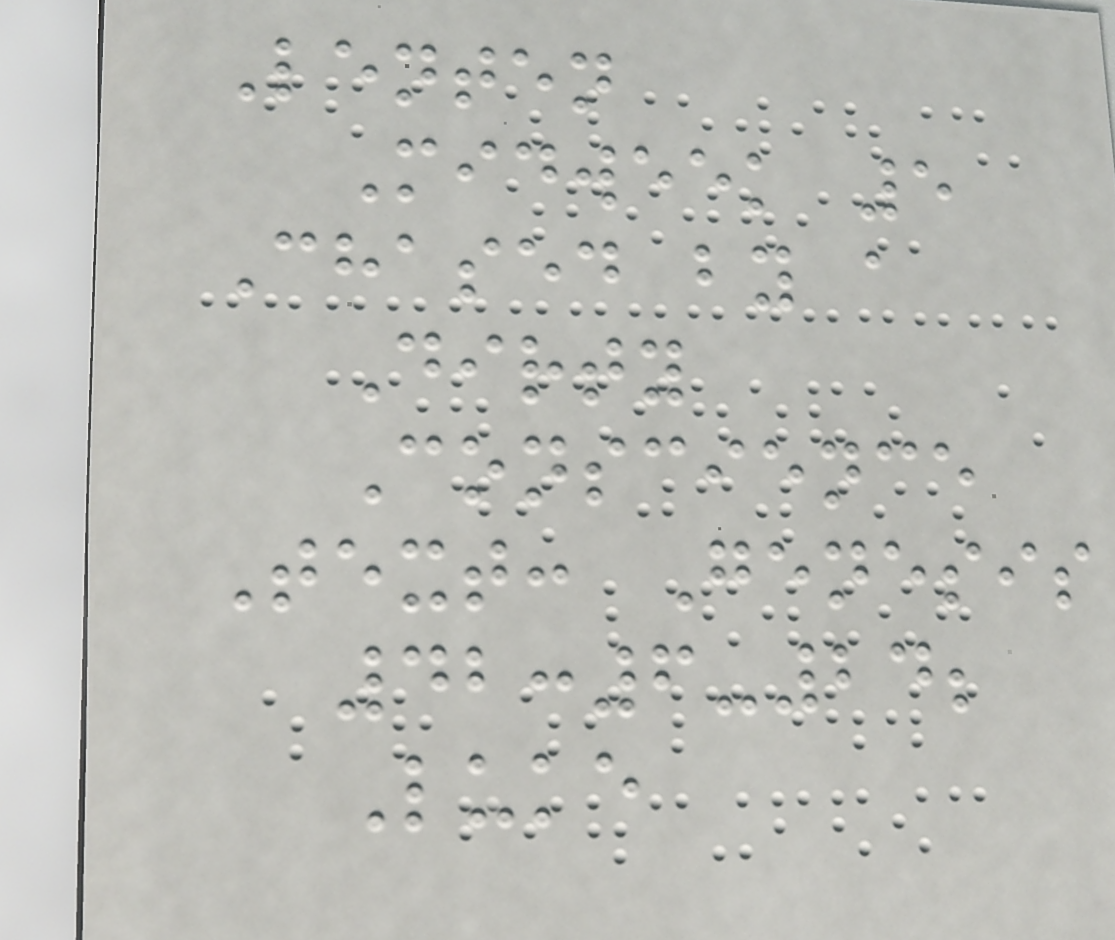Lenten
Midweek 5
Chased by a
Dirty
Conscience
Text: Genesis
42:6-24;
Luke
